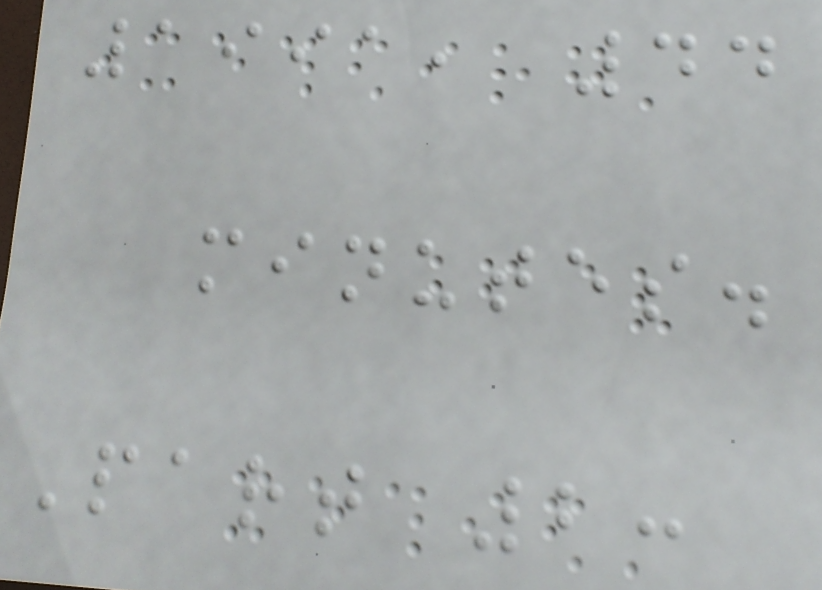1991, 44
minutes.
Part 2:
